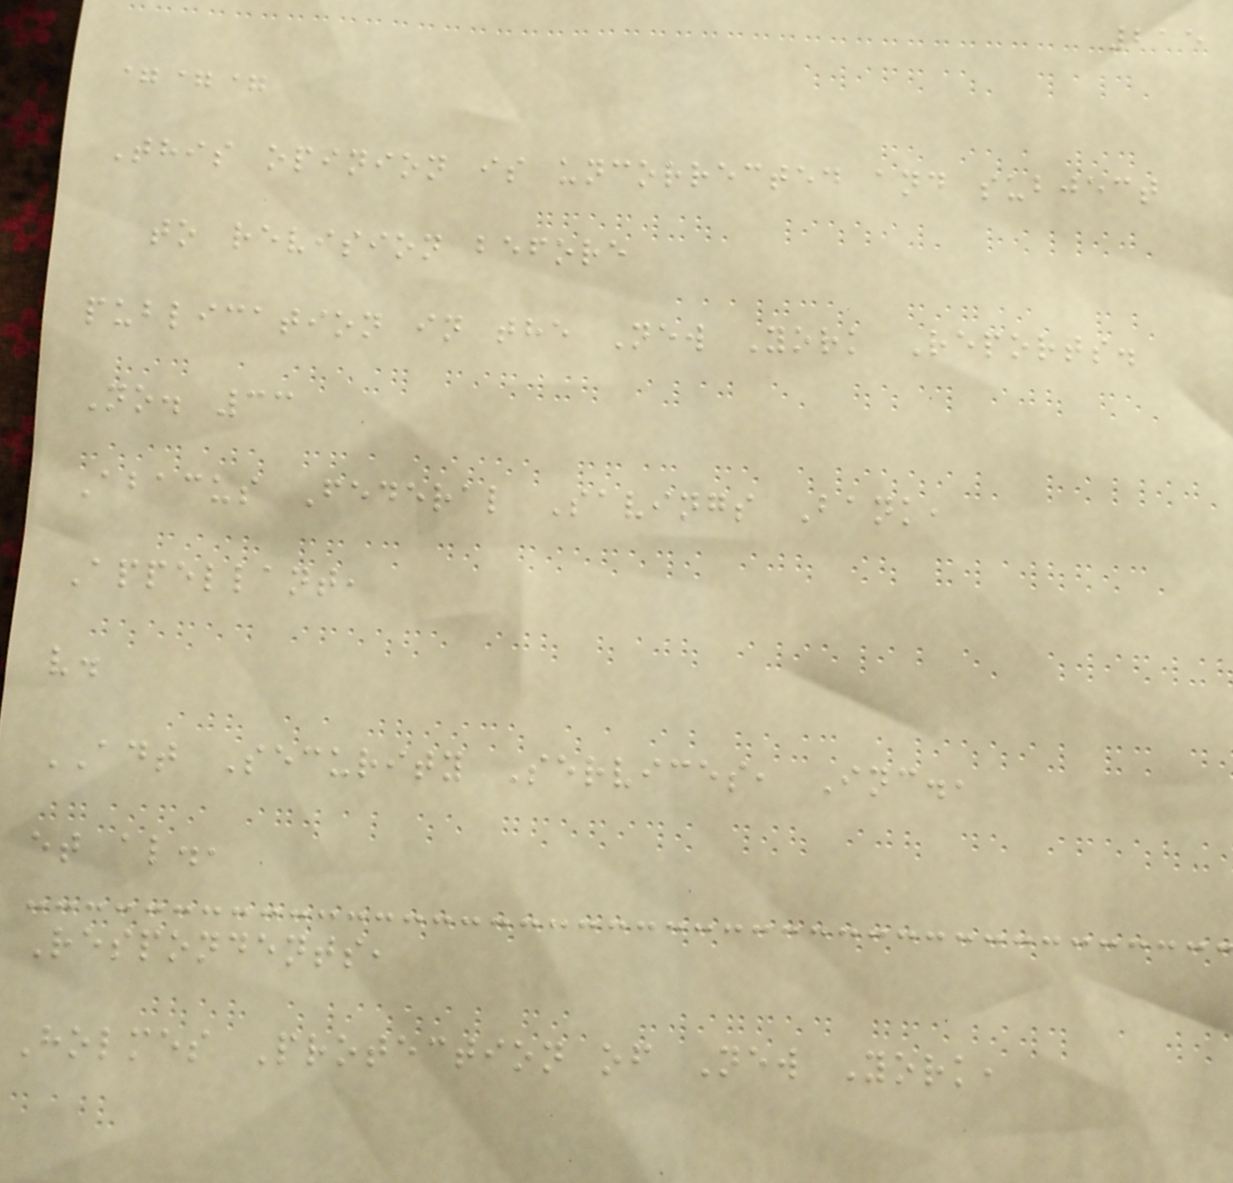215
===
This opinion is uncorrected and subject
to revision before
publication in the New York Reports.
No. 33
Abacus Federal Savings Bank,
Appellant,
v.
ADT Security Services, Inc.,
et al.,
Respondents,
Holmes Protection of New York,
